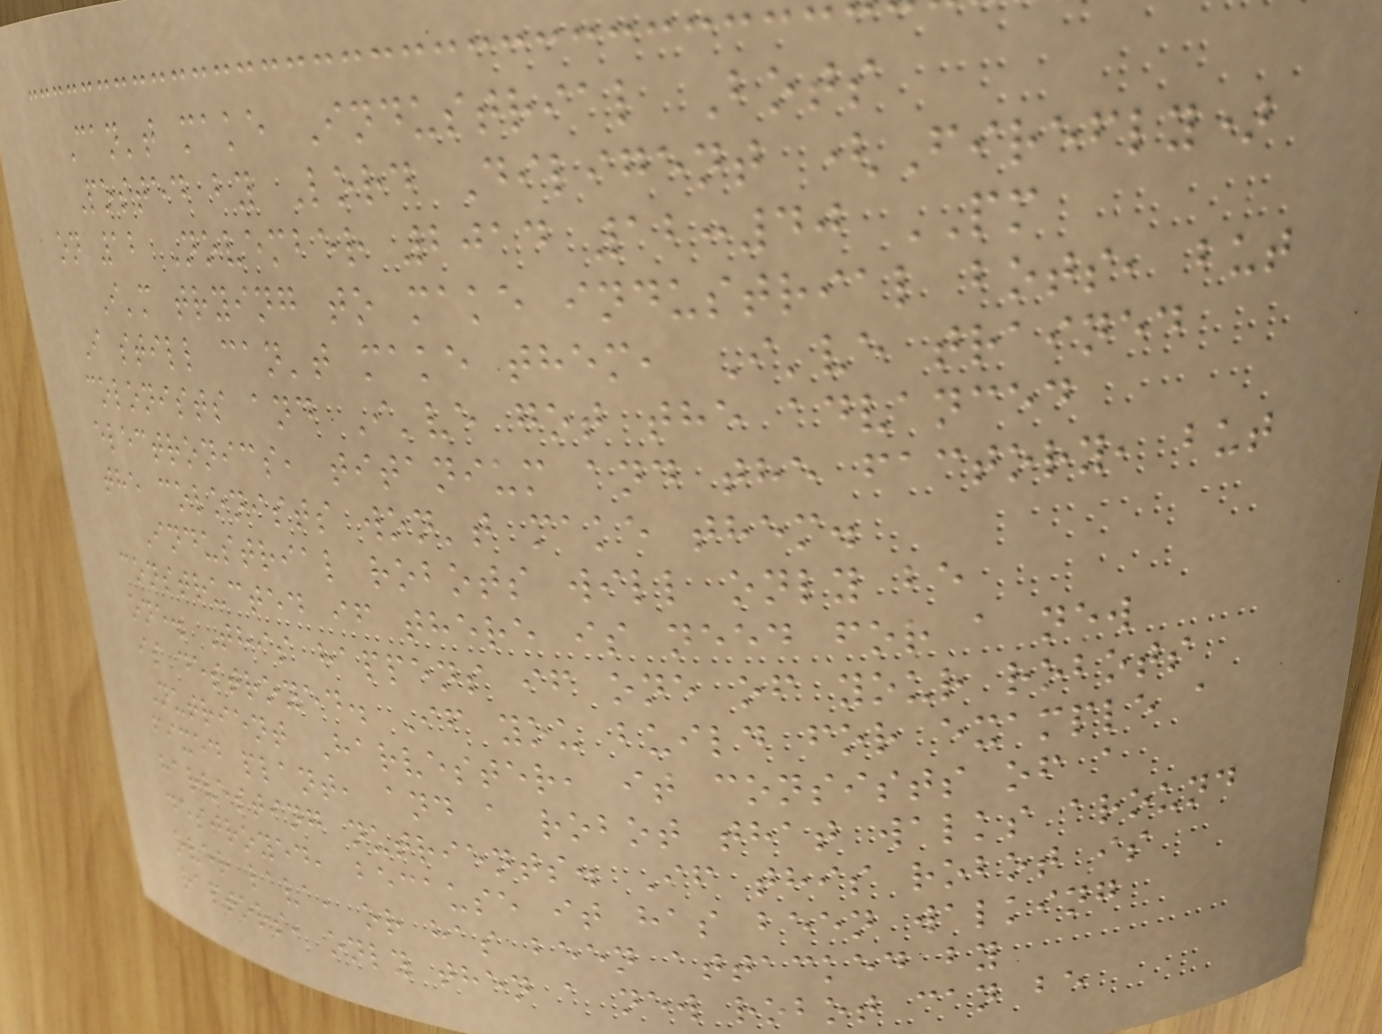Can't make Industrial Bots
Posted by Lord Diligent (Firefly)
on 12 November 2014 12:40 PM
I'm trying to make industrial bots, but
I still can't make them, I've trained
colonists and I've got the advanced
electronics, titanium and the factory, but
the colonists won't make them.
Industrial robots will only be
constructed if there is need for a new
one. This happens if one of your robots
is destroyed. If you build for example a
Nutrient Harvester, it consists of a
fixed plant, and a robot that walks around
harvesting nutrients. If this robot is
destroyed, because it has been walking
over lava, or has been attacked by
raptors, only then a new robot can be
